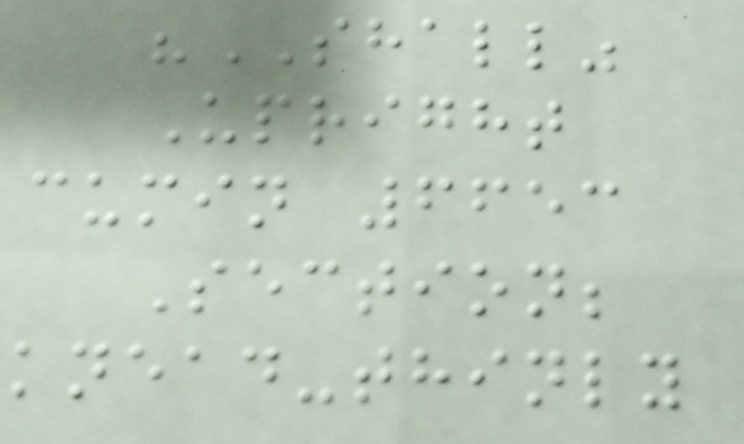"SHALL"
Upright
cumin 6653
Section;
knead-thinly
